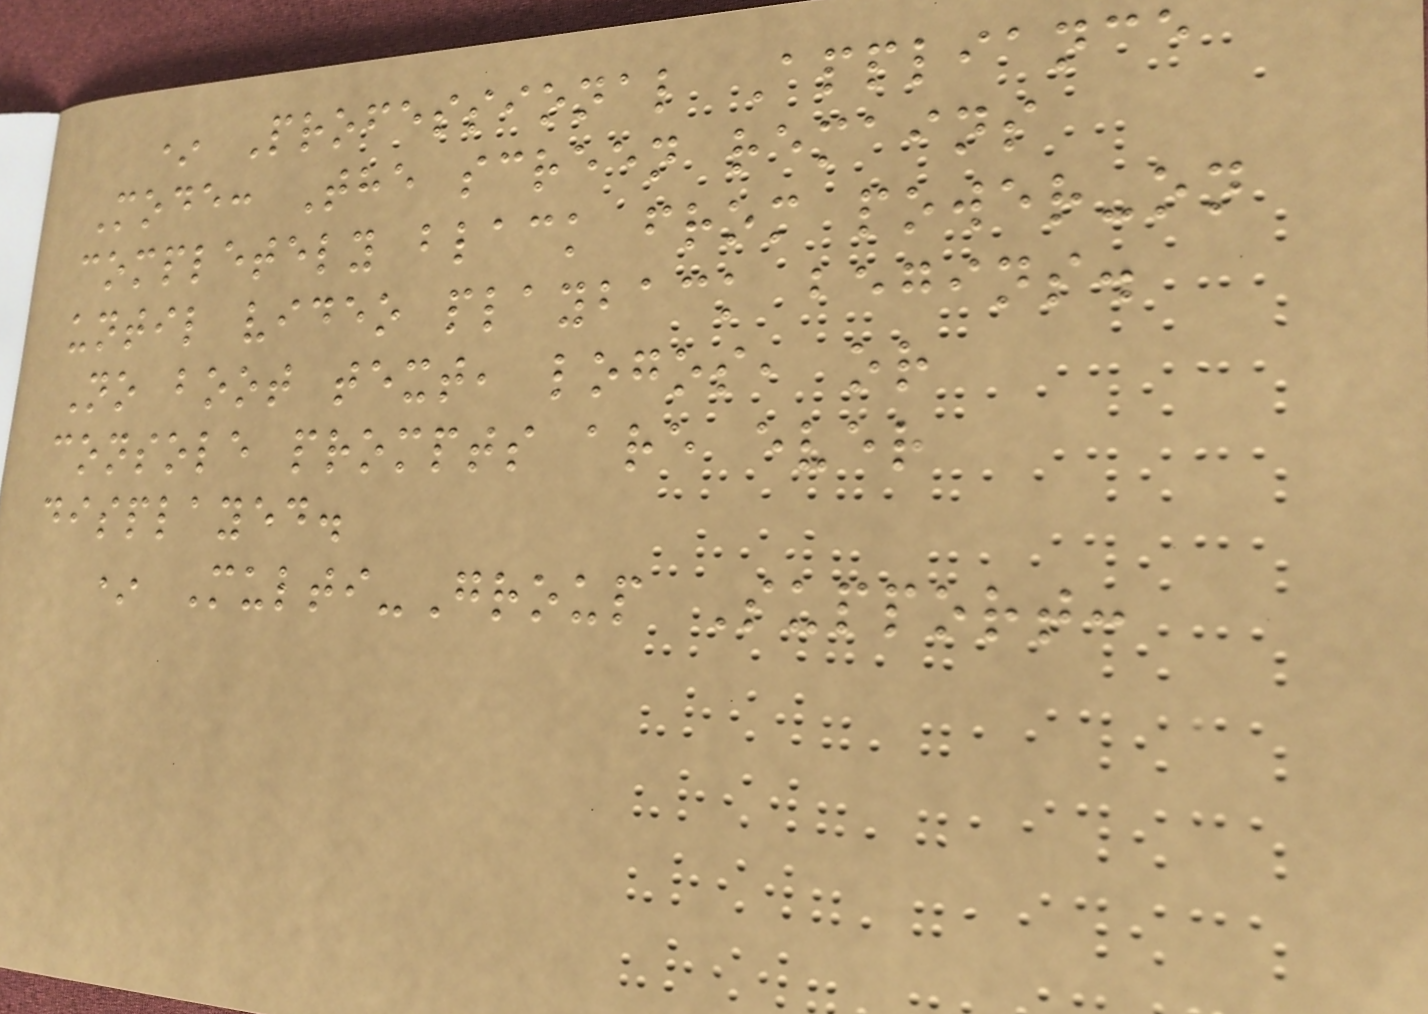* Professional Appliance
Mode: The screen remains
completely black from power-on
until video playback begins.
No boot text, logos, or
console prompts are ever
displayed.
* Multi-Group Support:
